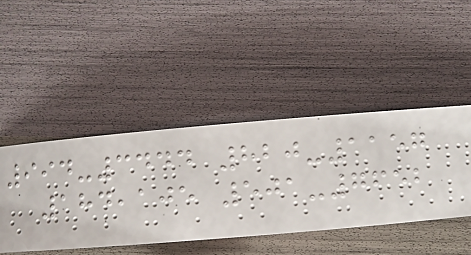994-3444 820-1157
184,105 501-7652
